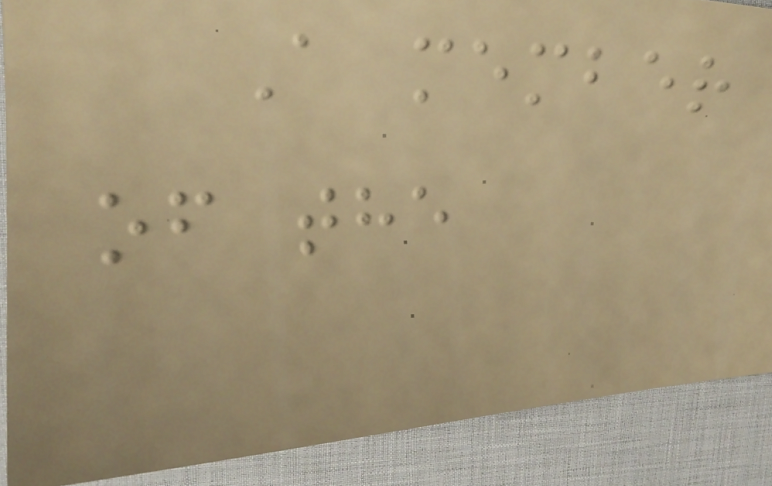A member
of the
